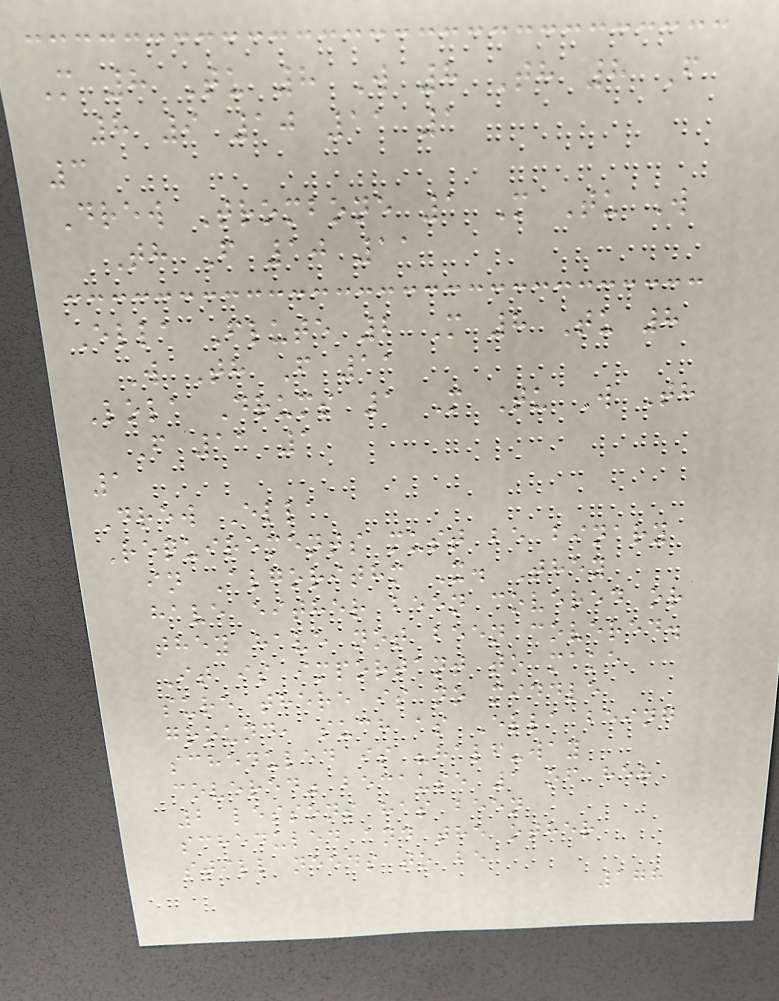M 8 Tu 8 W 8 Th 8 F
8 9 10 11 1
3
Drew Trombone 1 M Tu W
Th F 10 11
Ella Flute 2 M 8 Tu 8
W Th F 11
Lola Drums 1 M Tu W Th
F 11 1
1
Drew Ella
Requirements must be binary
in Algorithm X. They
have either been covered or
they have not been covered.
It is important to make
sure there is no middle
ground, such as Ella being
scheduled is "half-way
covered" because 1 of her
2 lessons has been
scheduled and the other
still needs to be
178
